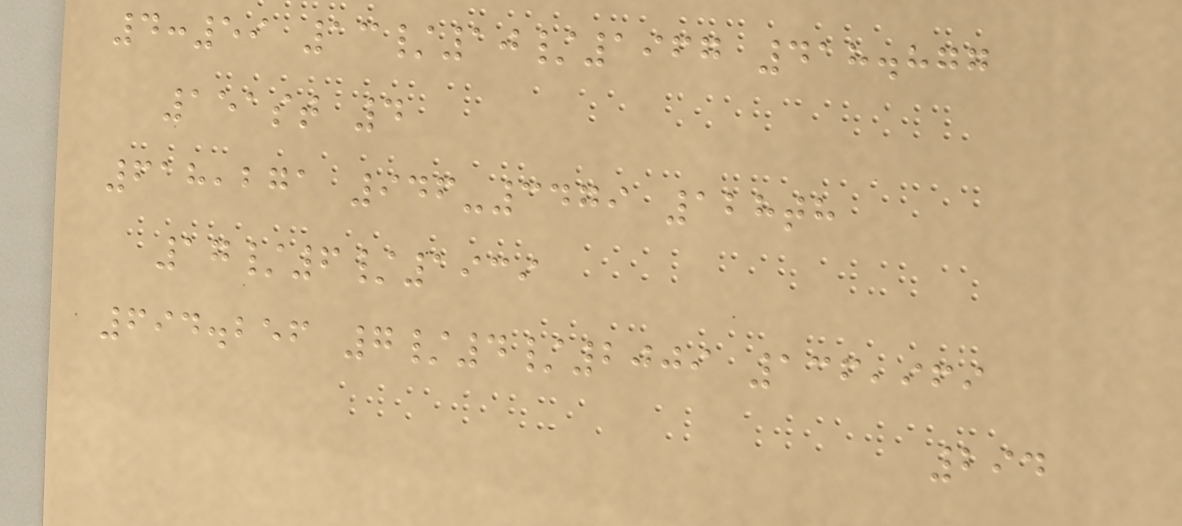4:59 13/10/1967 418.877
151st 4
618,271 946-3479 128th
17/6/1939
694.256 7/4/2009 136,969
294
